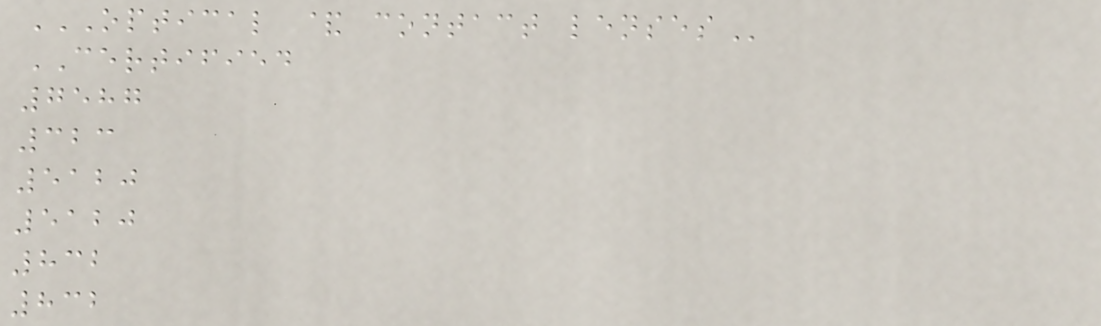OPTICAL & CONTACT LENSES
CERTIFIED
7587
323
5120
5120
832
832
